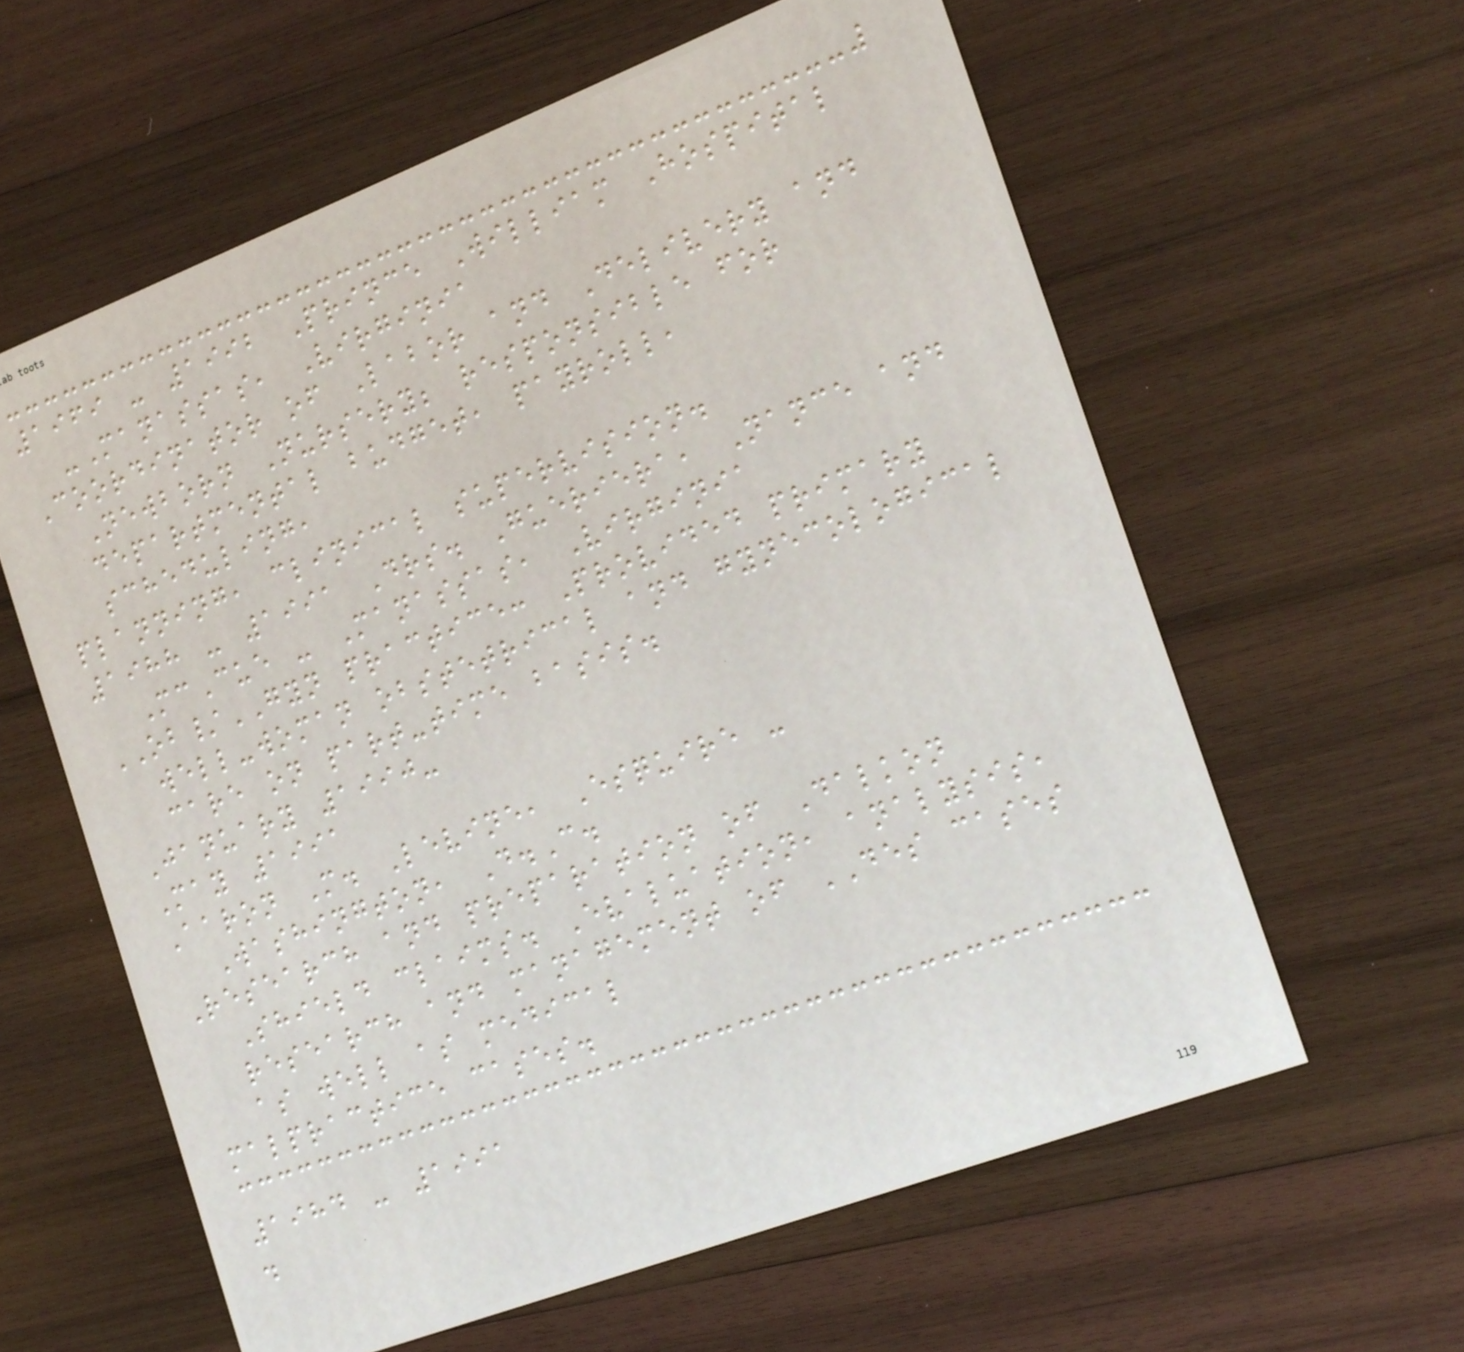1969 - 1992 Prince William Hospital
-Manassas, Virginia
Coordinator of Labor and Delivery and
Newborn Nursery; responsible for
departmental budget, payroll,
scheduling,
planning, clinical supervision.
1988 - 1991 Drs. Gueriera, Nance and
McCue - Manassas, Virginia
OB/GYN practice: Provided primary
well-woman obstetrical and gynecological
care on part-time basis.
January 1990-
May 1991
Aaron M. Levine, Esquire -
Washington, D.C.
Research and preparation of Dalkon
Shield claims. Evaluation, analysis,
research and management of DES cases
as well as medical
malpractice cases.
1984 - 1991
.
